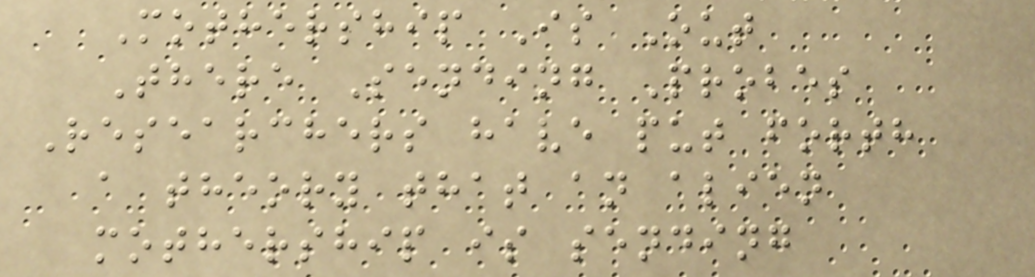Mothership Is Out
There Sending Probes
Researchers have put forth
a theory that an alien
mothership is sending
